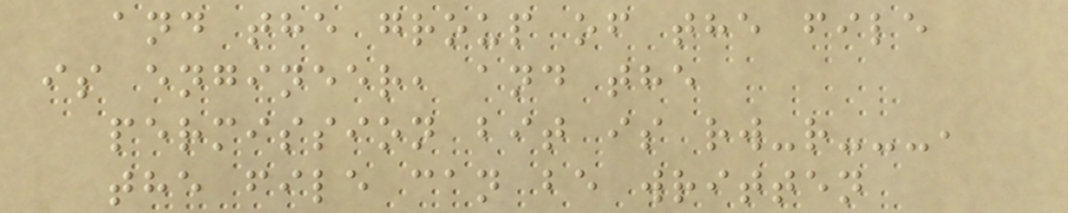and the group of the file
is engineer, and the
permission bit is rw-r---,
the file can be written
